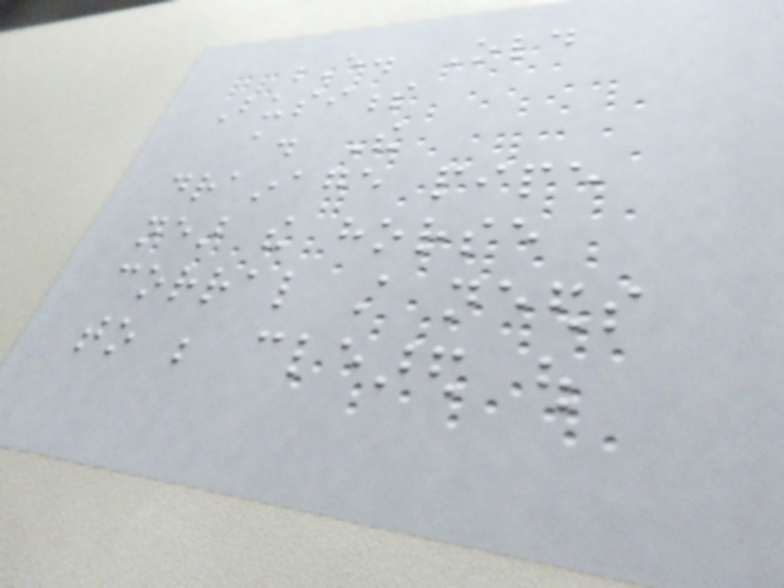E. Old
Business
a. The
drainage pipe
near the horse
corral still needs
to be cleared out
